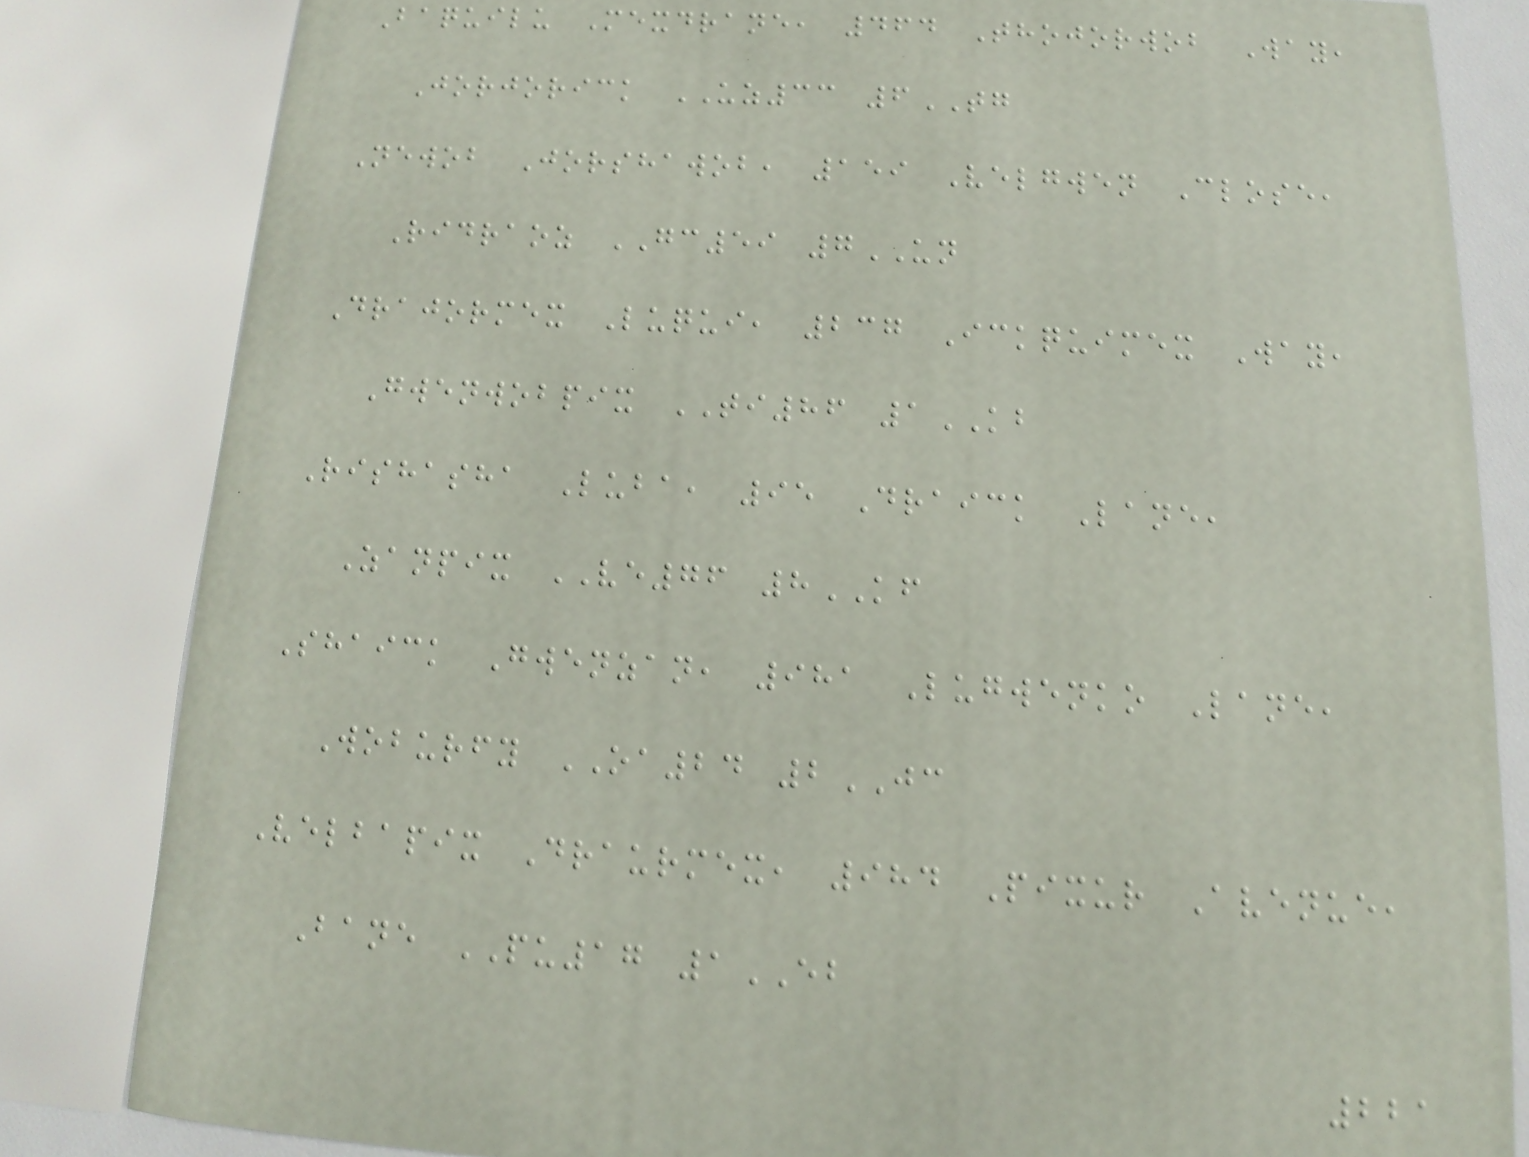Baquilu Mexdrane, 464 Thojorwob Way,
Jorjorick UZ33 6TG
Newob Jorshawob, 159 Velgwen Close,
Ridraoz GC59 7UN
Drajormex Luqui, 237 Ickquimex Way,
Gwenwobpix TI86 1KB
Rishasha Luba, 95 Draick Lane,
Zanpix VE76 8KF
Shaick Gwenzan, 981 Lugwenko Lane,
Woburfy OA24 2JC
Velbapix Draurmex, 984 Pixur Avenue,
Bane PU17 1EB
221
